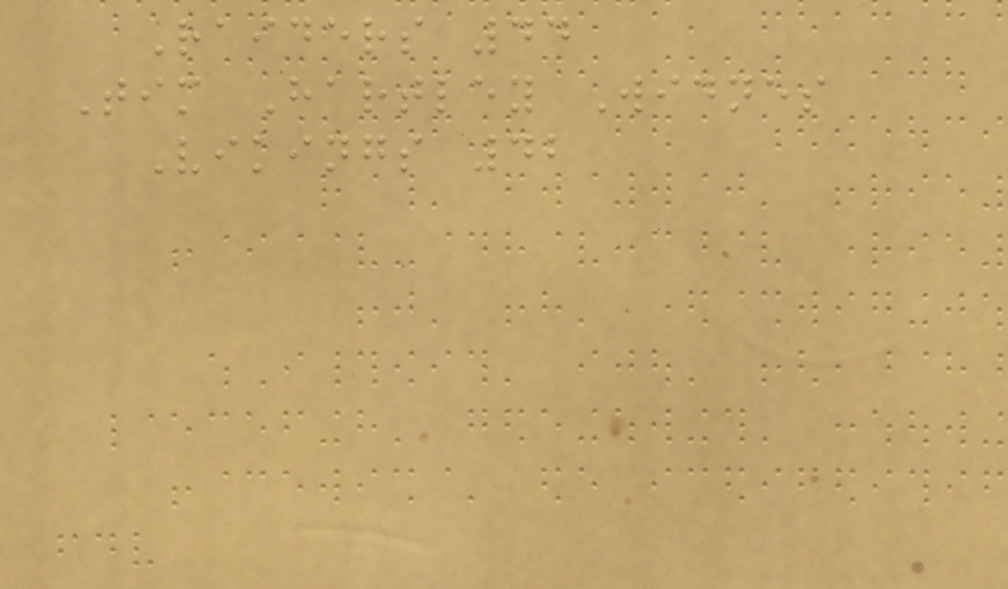Raiders 44
Tim Hartley Widnes
Vikings 42
